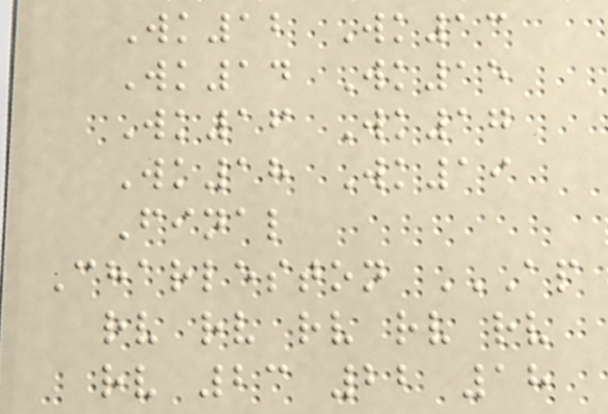Wk12 Wk13
Wk14 Wk15
Wk16 Wk17
Wk18 Wk19
Final
Charleston AP
RV RV RV RV RV
RV 23 22 18
